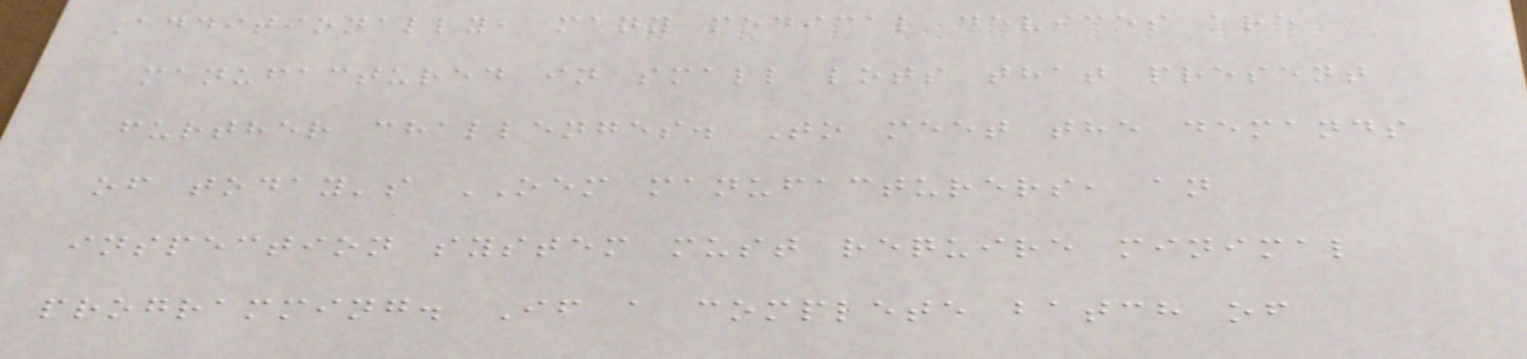Additionally, many medical devices are
manufactured in small lots that present
further challenges. To meet the demands
of today's OEM manufacturers, an
inspection system must require minimal
programming. If a complete batch of
